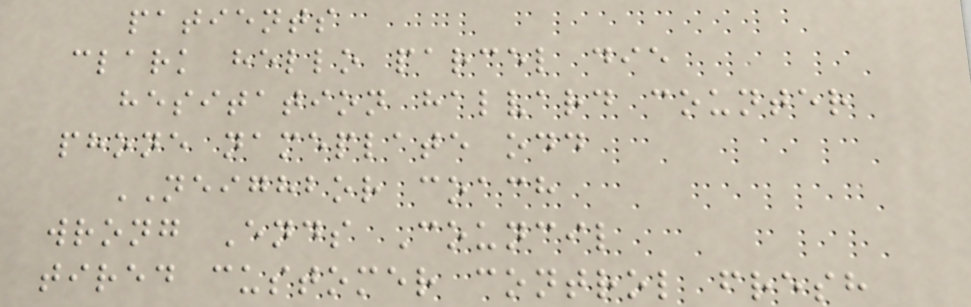patients
clark hello parcel die
hesitation halvard counter
phone nameplate odd
NEIGHBOR coach
wrong Ends Council
tired customer control fresh
